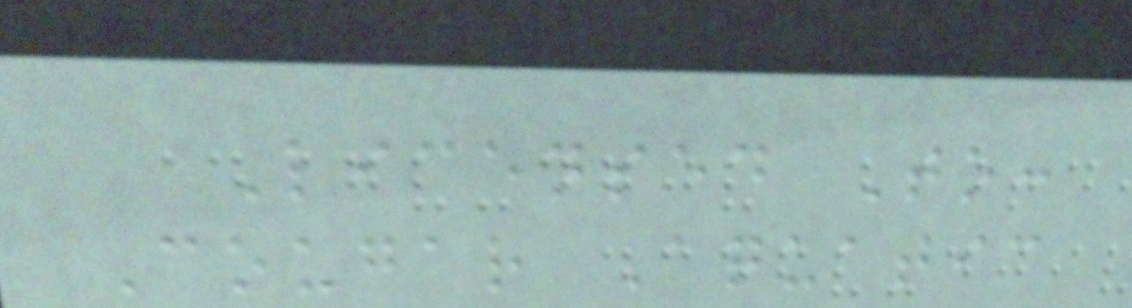Licensed To:
Cougar Aquatic
